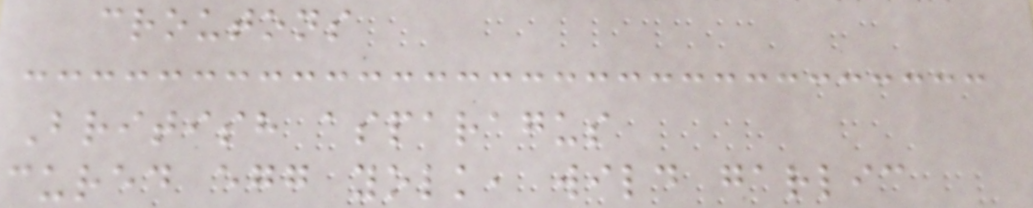croutons
British asparagus
cured egg yolk, wild garlic
